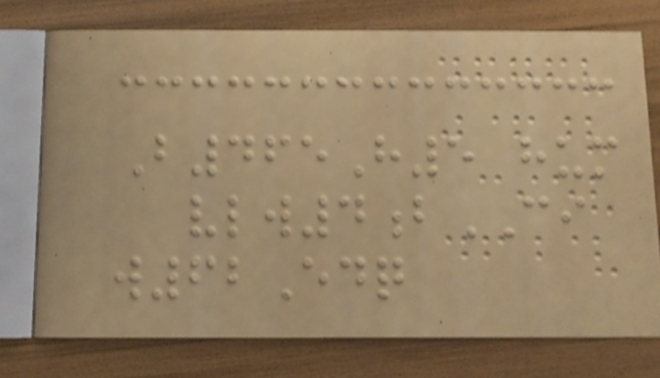B465H5 hum
vlw4bCI
w62Edq
